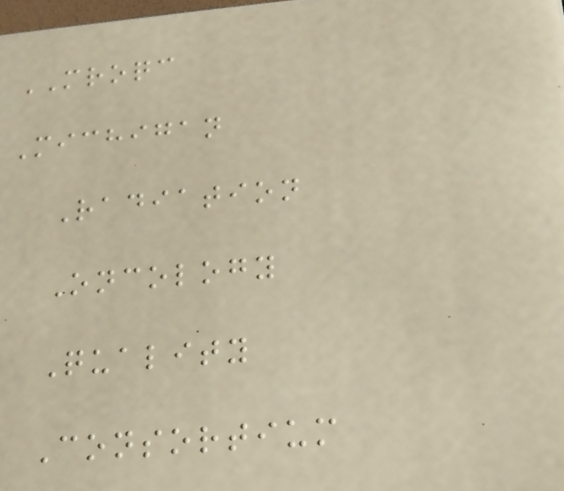MROQC
Michigan
Radiation
Oncology
Quality
Consortium
